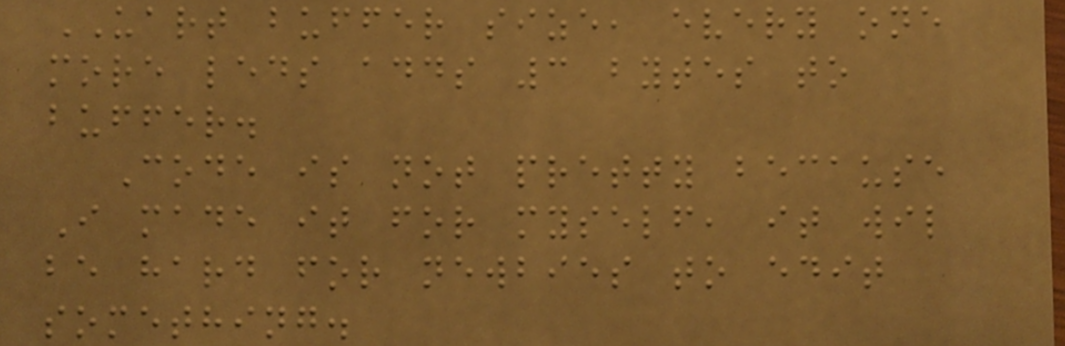UART buffer size, every one
more leds adds 3 bytes to
buffer.
Code is not pretty because
I made it for myself, it wil
be hard for newbies to edit
something.
